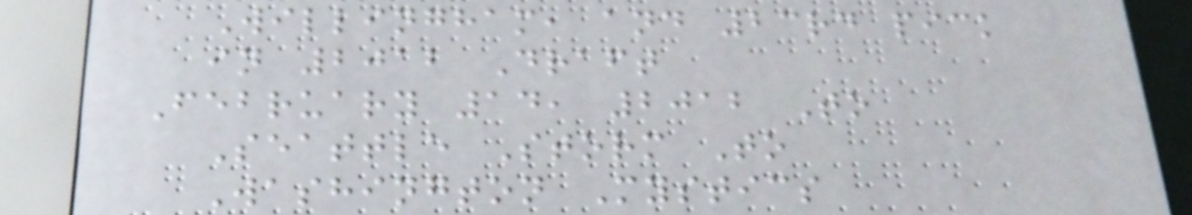Willingham, and 23rd pick
in 2012 Draft
February 14, 2012 To
Seattle Storm To
Washington Mystics
